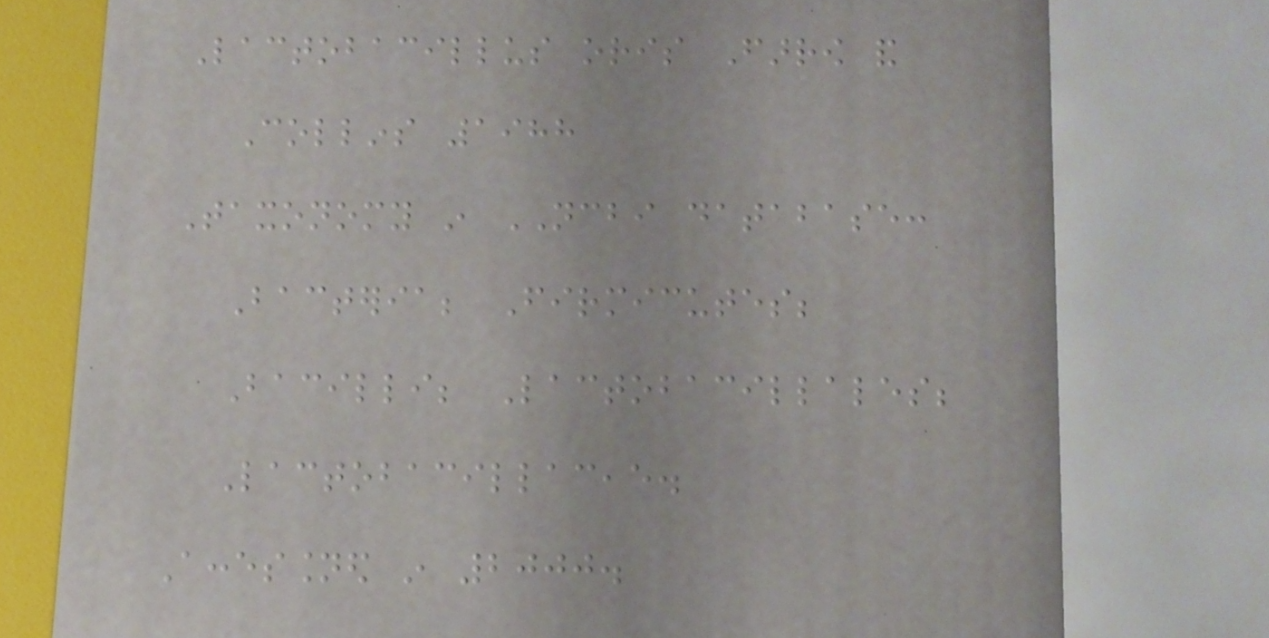Lactobacillus oris Farrow and
Collins 1988
Taxonomy in NCBI database:
Bacteria; Firmicutes;
Bacilli; Lactobacillales;
Lactobacillaceae.
Accessioned in 2000.
